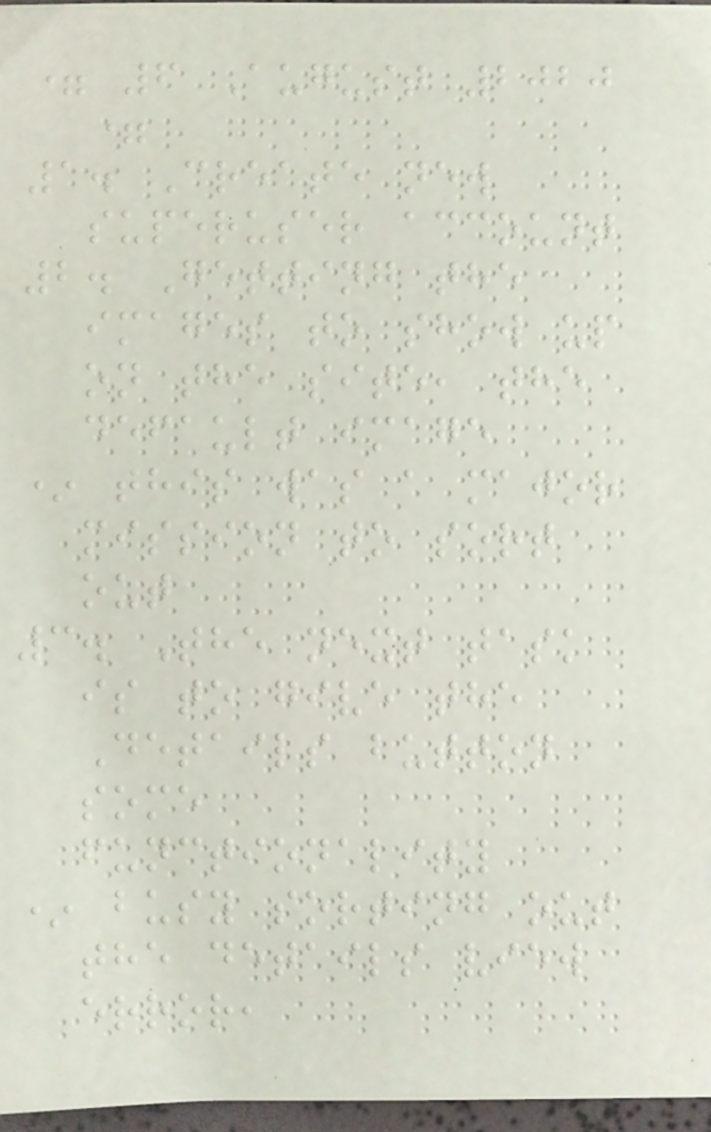= 6 August 2020
=
1. Create new
superuser account
2. Getting the
images to show up
on the site, the
default image
* this was a major
mission to sort
out
3. The next task
is to give the
Details button
some
functionality
* busy sorting out
the details view
error,
